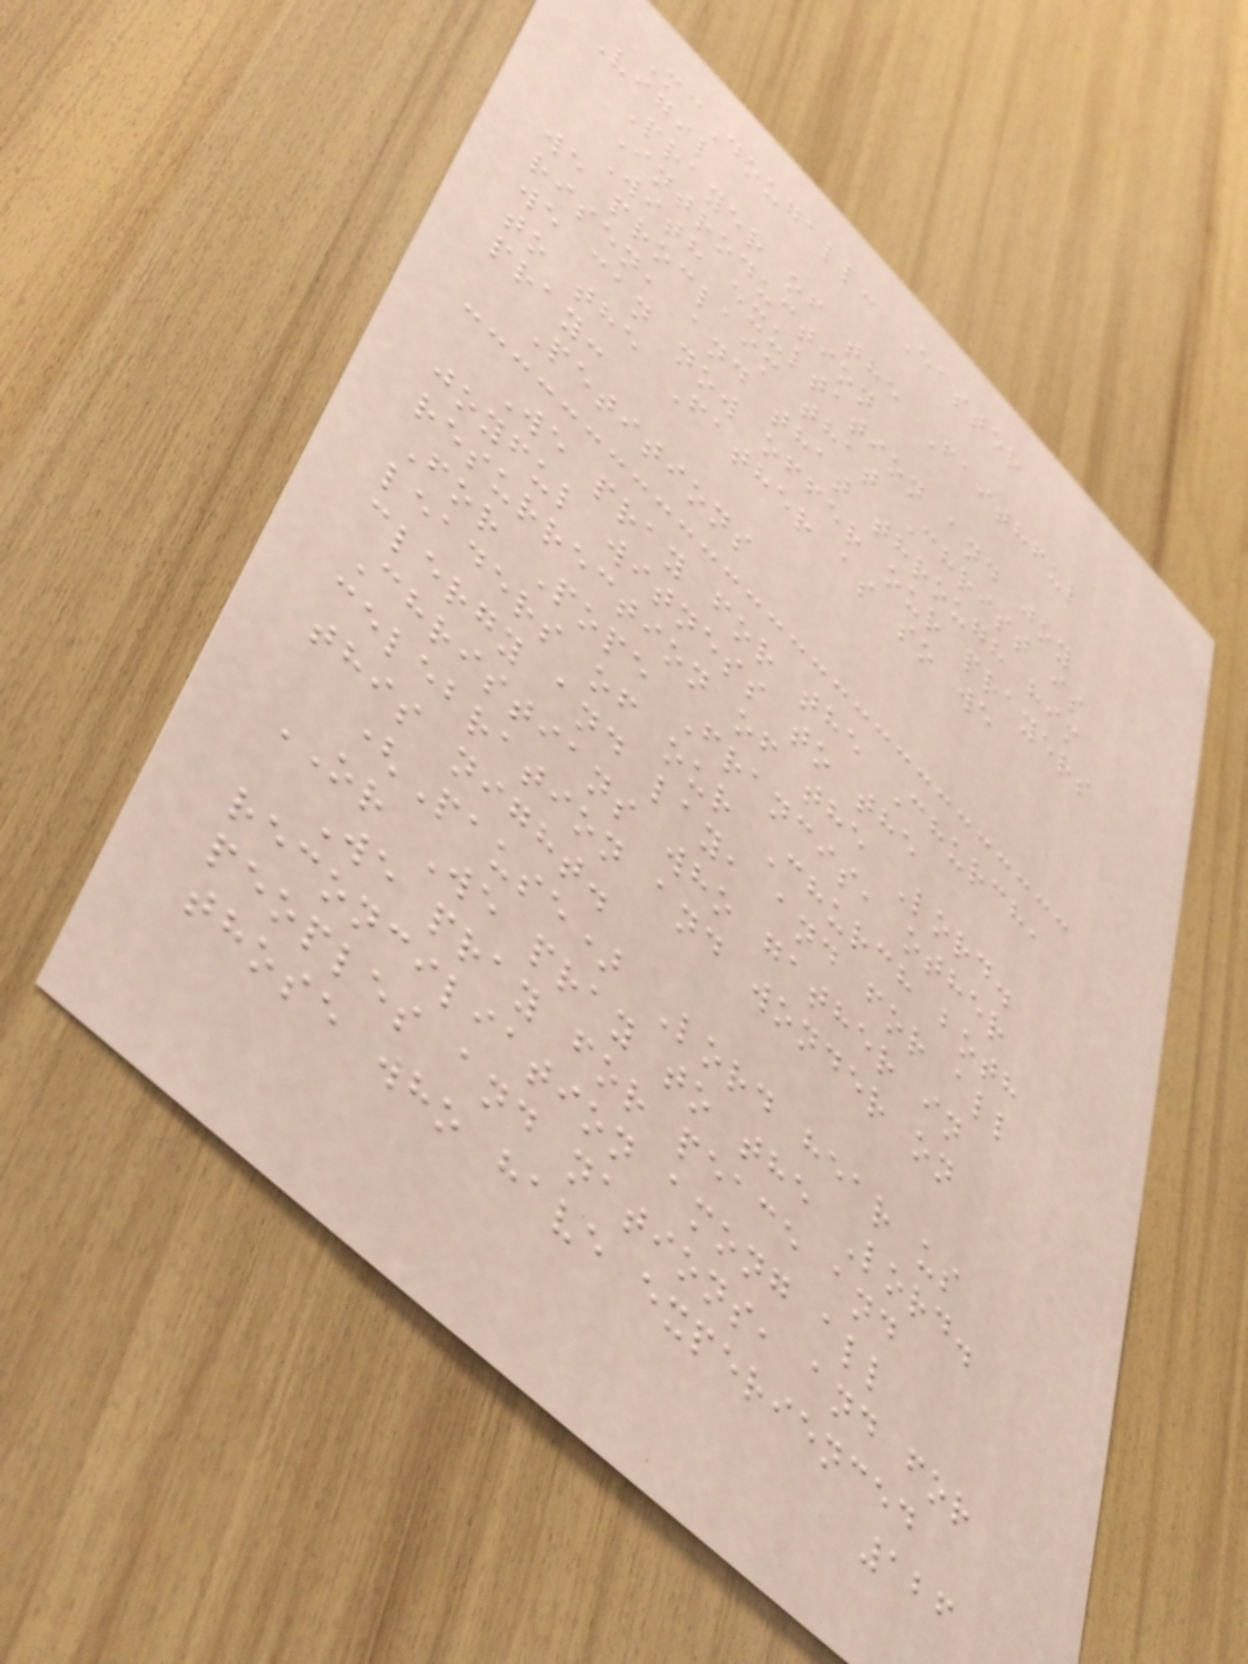McDougall: Easter
Vigil
Prayer of the Faithful
Introduction
With exultation and joy
we proclaim that Christ is
risen, and that through him
we can now offer our prayers
to the Father as so we
pray:
Petitions
We pray for the Church,
joyful witness to the
resurrection of the Lord.
For Pope Francis, other
leaders of our Church both
clergy and lay, and for all
Christians who gather in
celebration and wonder on
this night.
(Pause) Lord hear us
OR We pray to the Lord.
We pray for peace and
reconciliation among all
peoples and nations, and for
those who have experienced
126
